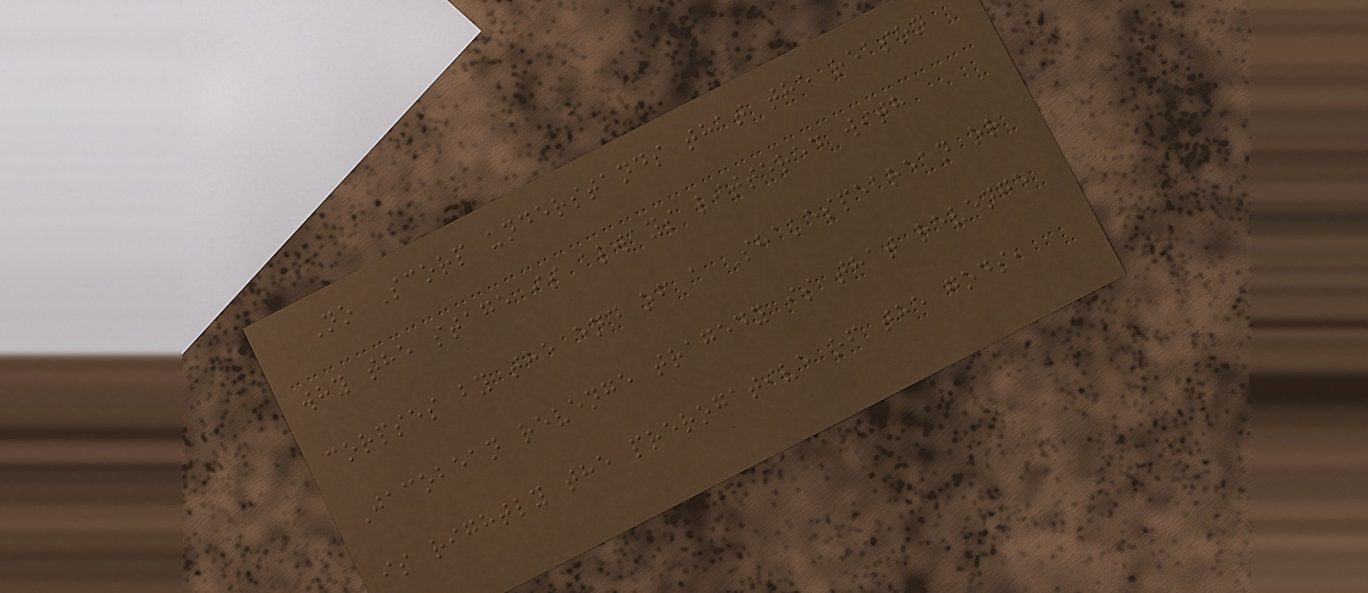No Scorp understands that the reason
why the stage is always littered with
corpses by the end of a Shakespearean or
Jacobean revenge tragedy is that revenge
is rightly the prerogative of the gods,
